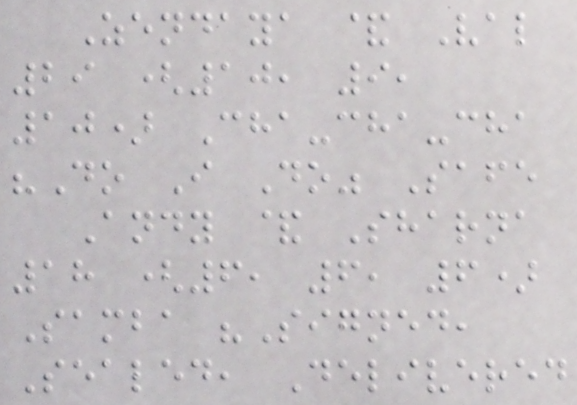Zendaya & Val
29 (10, 9,
10) Cha-cha-cha
"Do I Do" Safe
Andy & Sharna
18 (6, 6, 6)
Samba "Signed,
Sealed, Delivered
